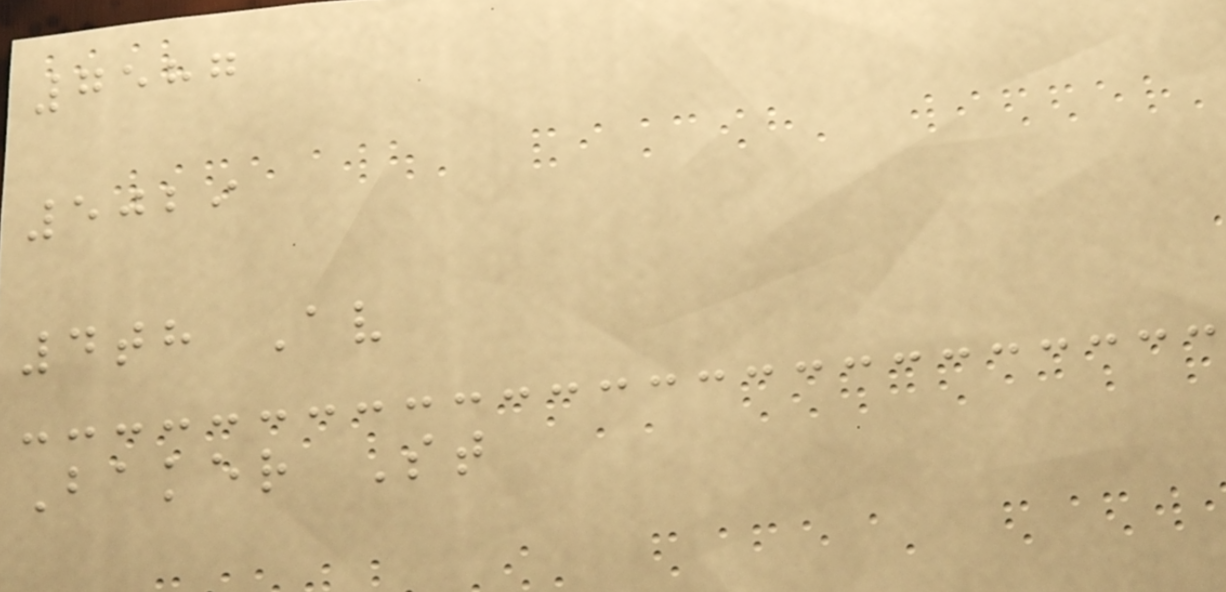7587
5029
4th Av
Baker St
